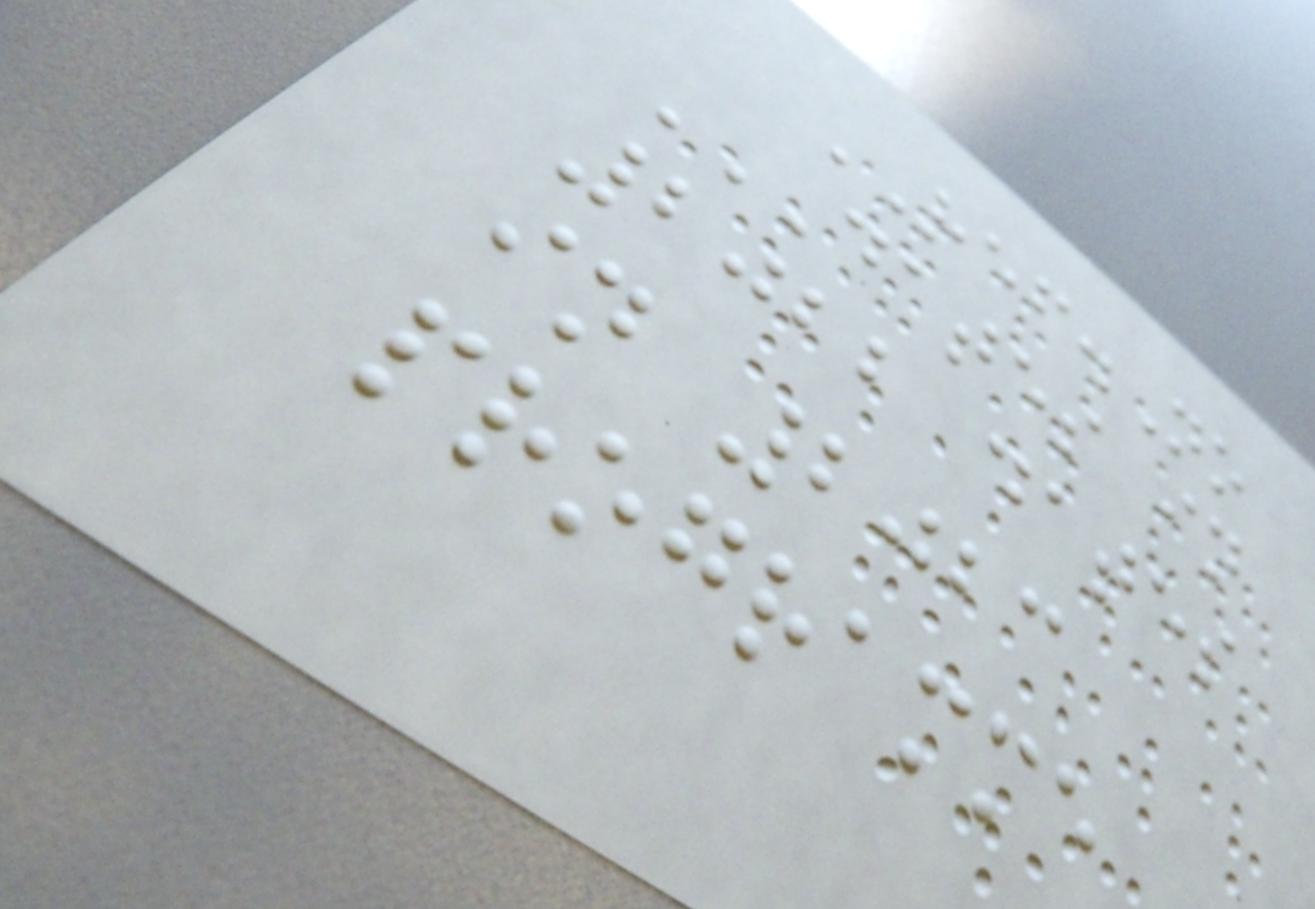REF.No
DATES IN
2022 DATES
IN 2023
PROGRAMME
